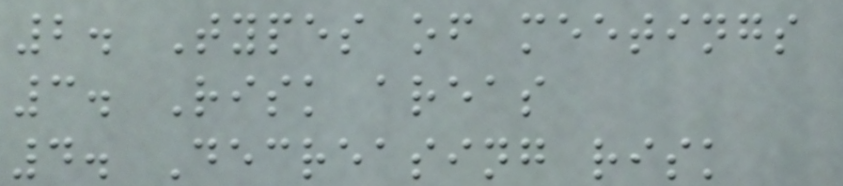2. Types of meetings
3. Risk areas
4. Decreasing risk
